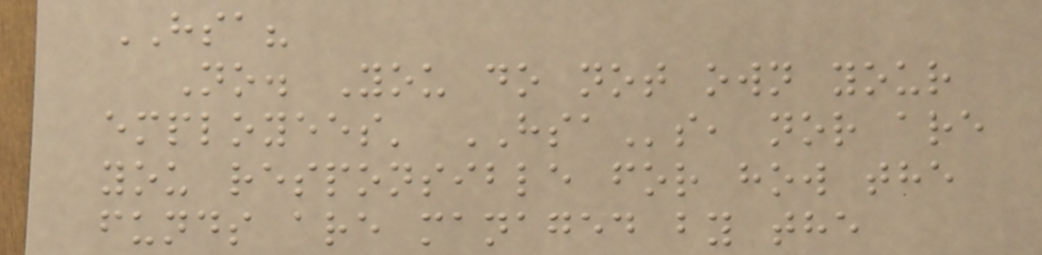HSA?
No. You do not own your
employees' HSAs, nor are
you responsible for how the
funds are managed by the
